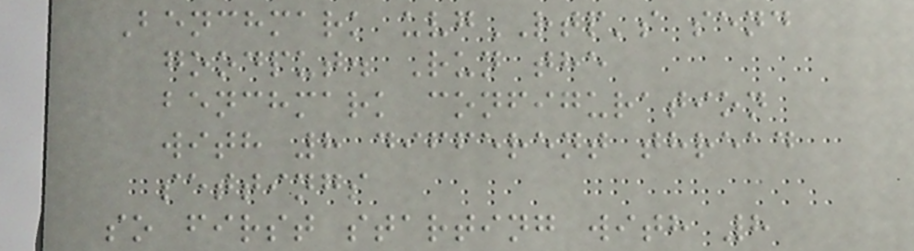Benchmark uvgRTP's send
goodput. Run the
benchmark configuration
with 8 different thread
settings
so first starting with 8
